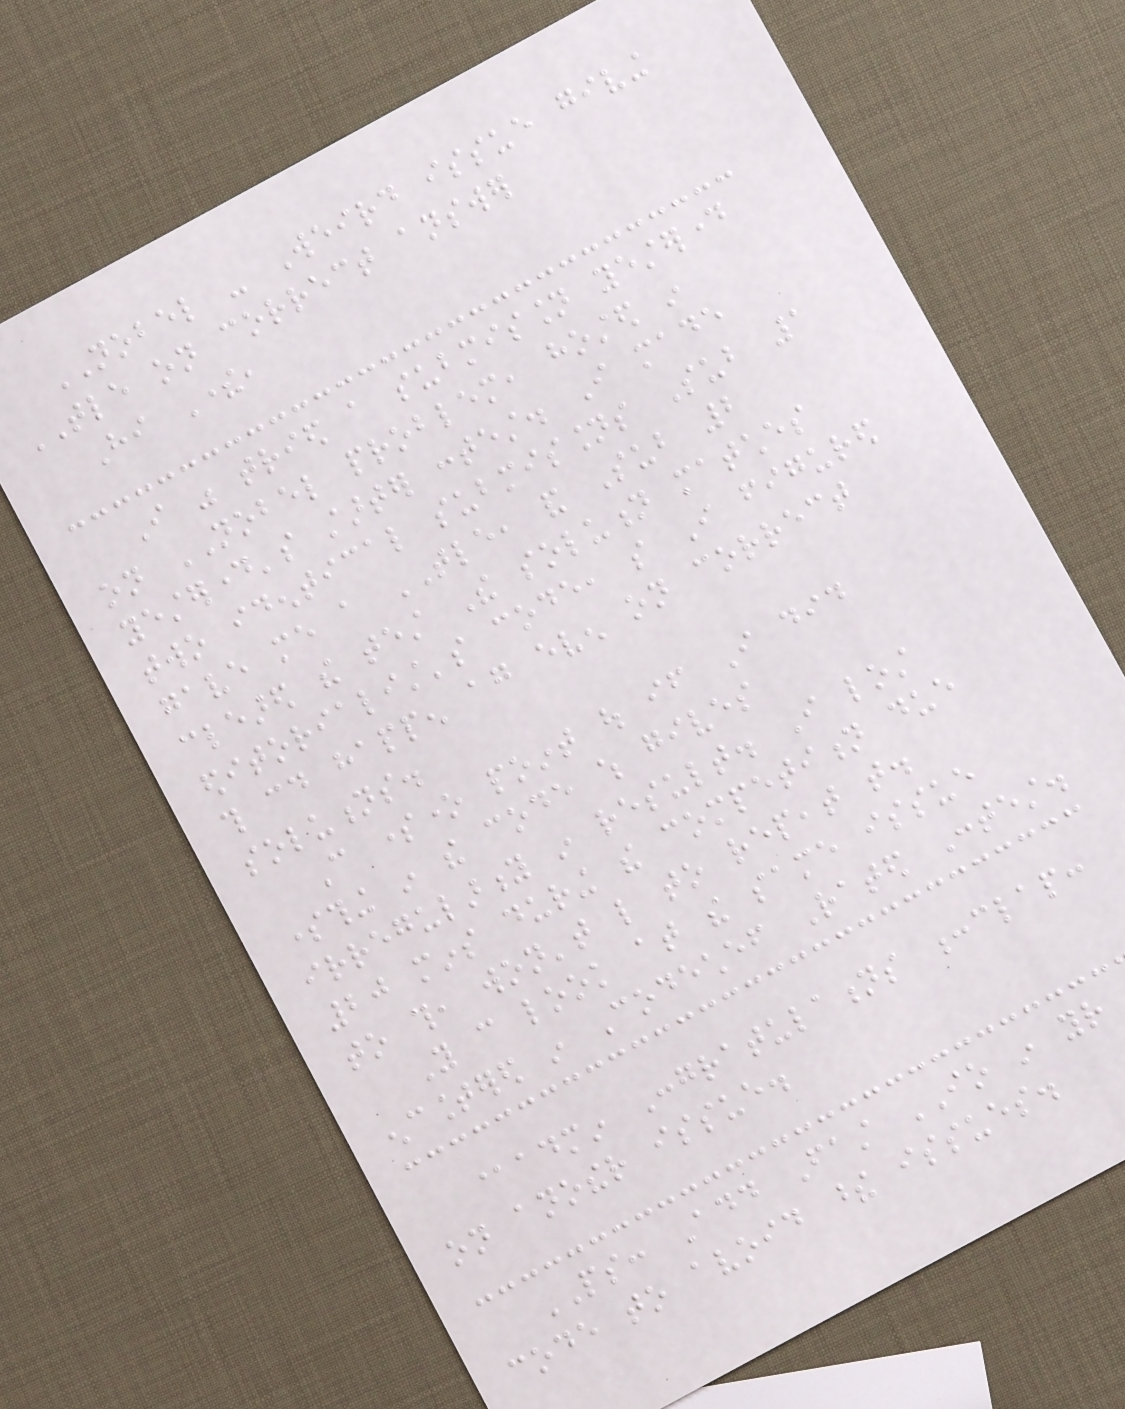NOBEL - Weird issue giving
TLE on correct answer
Hi There,
I was tried a submission yesterday
on NOBEL problem, hosted in
yesterday's starter contest. I made
two identical submissions Sub 1
gave me a TLE, and Sub 2
cleared the test The solution matches
editorialist's code, so I figured
this could happen again even on correct
solutions.
Can someone point out if I did
something in the code which gives
irregularity in result. I lost
20 mins during the competition due
to this, won't like to repeat that.
You can look at the same issue
encountered in Codechef Rated Contest.
@admin Congratulations :clap:
on another issue.
PS: Add Fast IO in your
code to avoid these issues.
